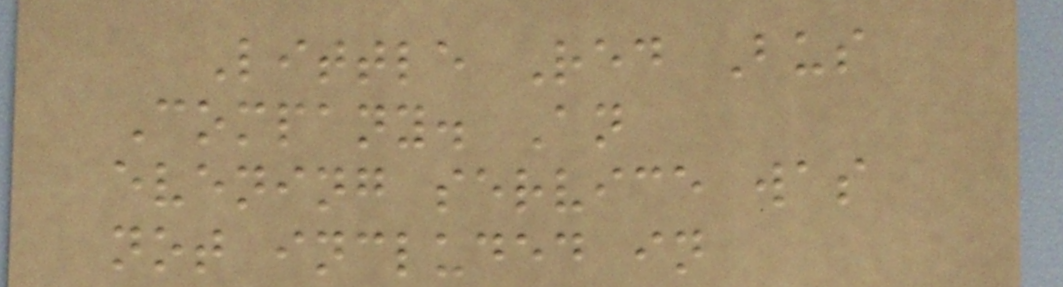Little Red Bus
Company. An
evening service was
not included in
